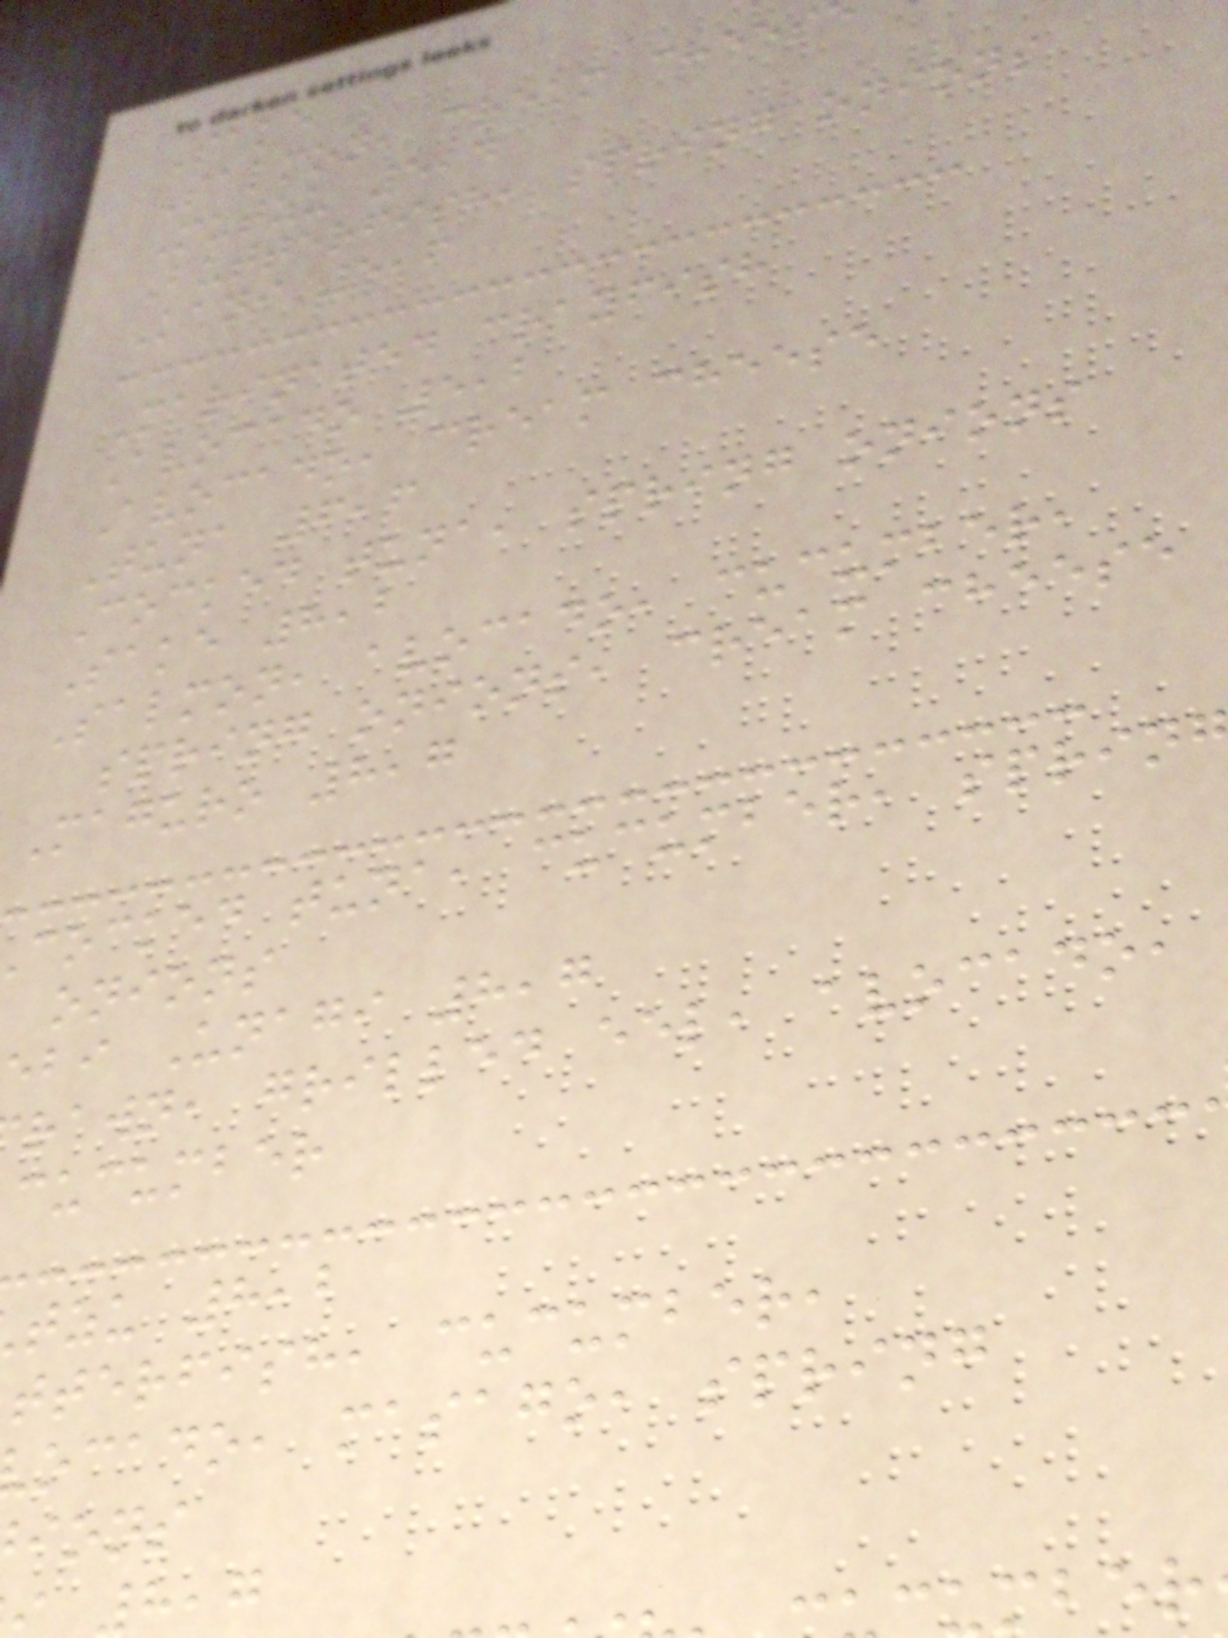Sake
Salmon, cream chees
Mutzu 5,4
Butterfish, spring onions
Kani 5,6
Marinated crayfish
Avocado 5,2
Avocado, cream cheese
Tuna 6,6
Cocked tuna, spring onions
Sake 8,2
Salmon, avocado, cucumber,
spring onions, cream cheese
Maguro 8,7
cocked tuna, cucumber, sprin
onions
bi Unagi 8,7
rawn, grilled eel, avocado,
cucumber
tzu 8,2
tterfish, cucumber,
ocado, masago, spring
ions
